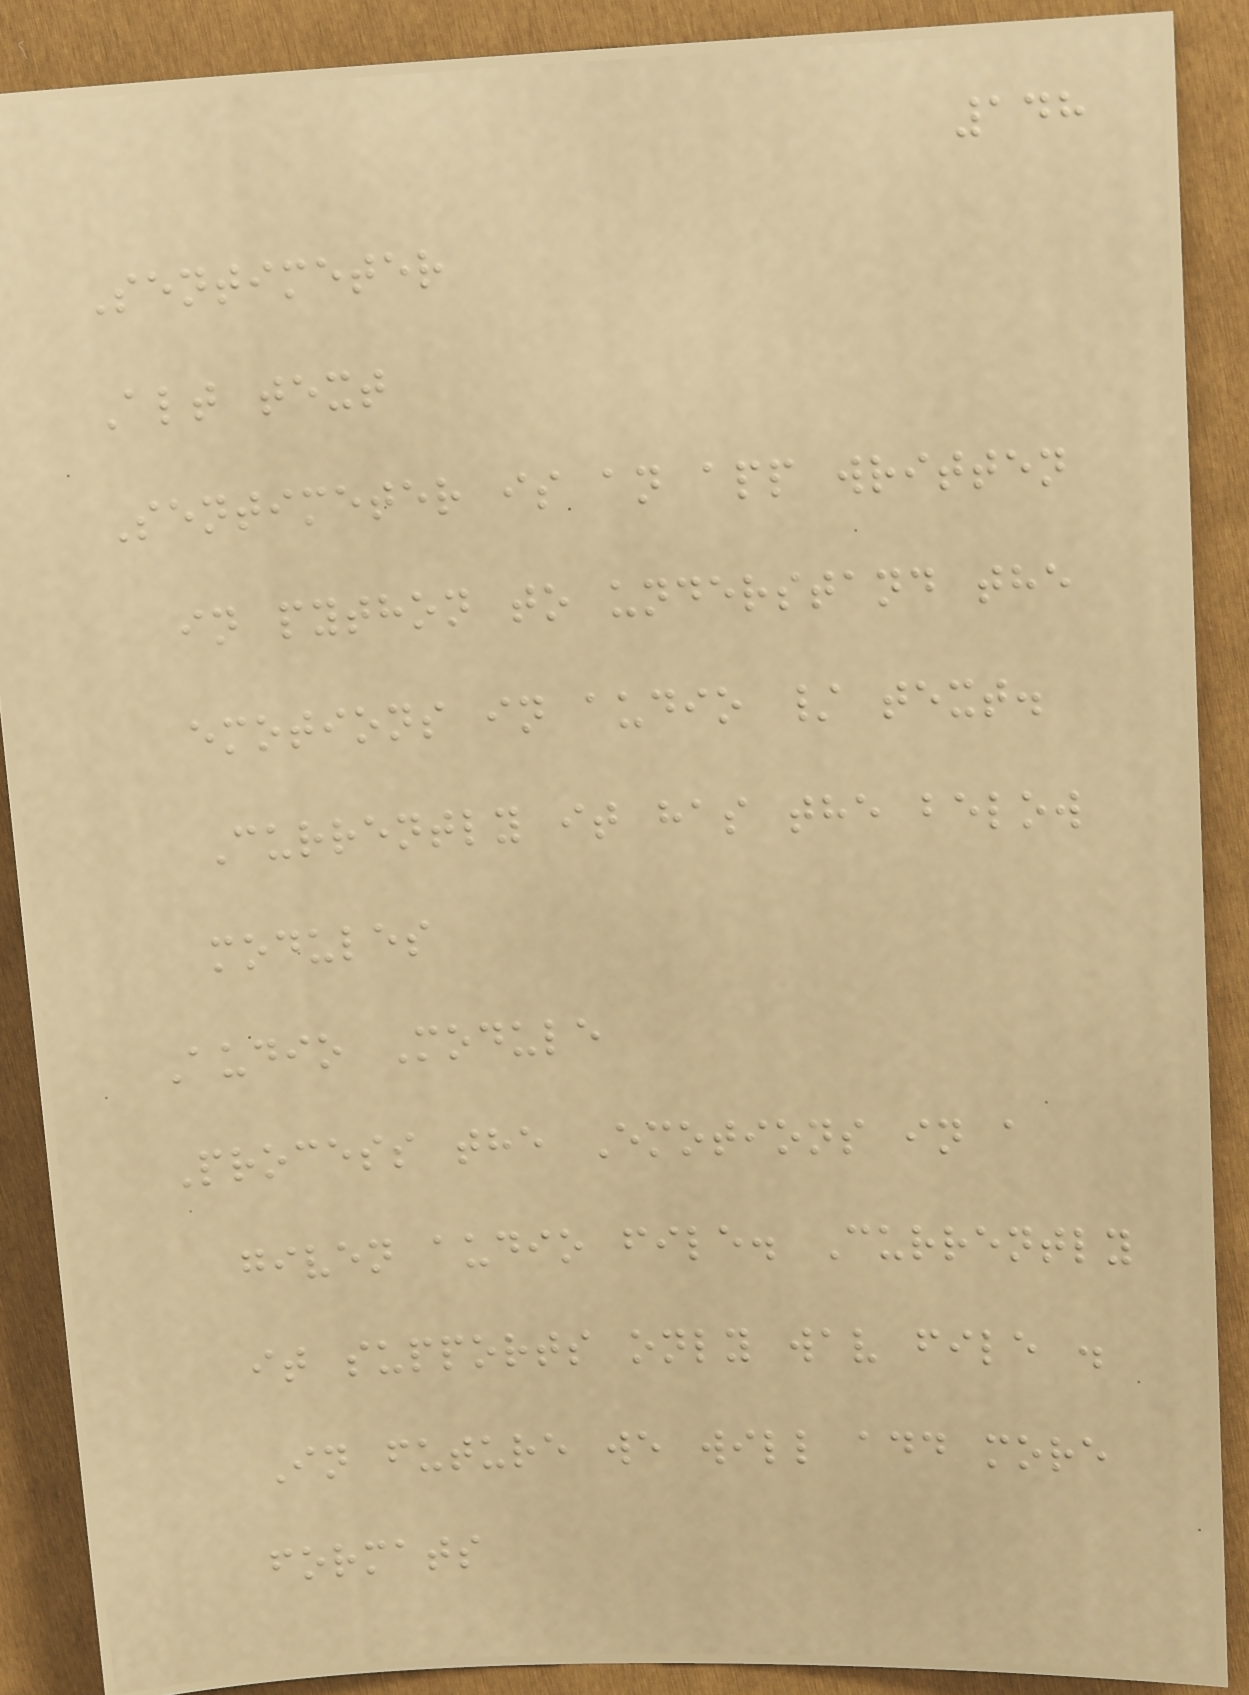148
Sentimeter
Alt text
Sentimeter is an app written
in python to understand the
emotions in audio / text.
Currently it has the below
modules
Audio Module
Process the Emotions in a
given audio file. Currently
it supports only wav file .
In future we will add more
formats
